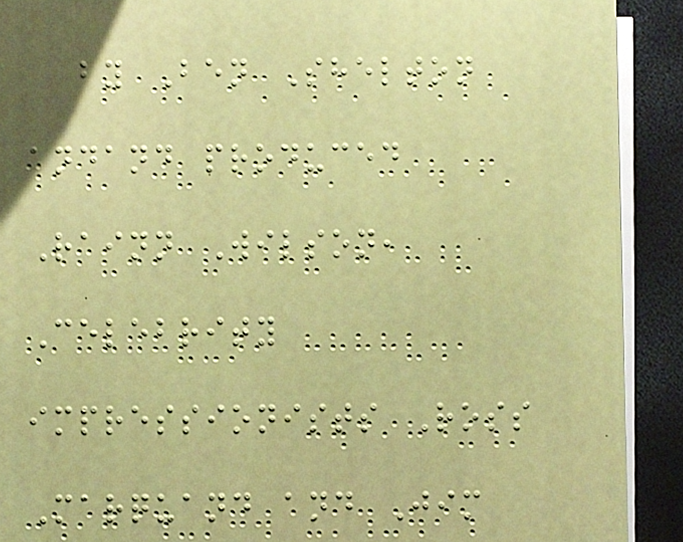by Ben Shelton
andand produced
Rainn Wilson,
Celebrity
impressionists Ross
Marquand and Jim
